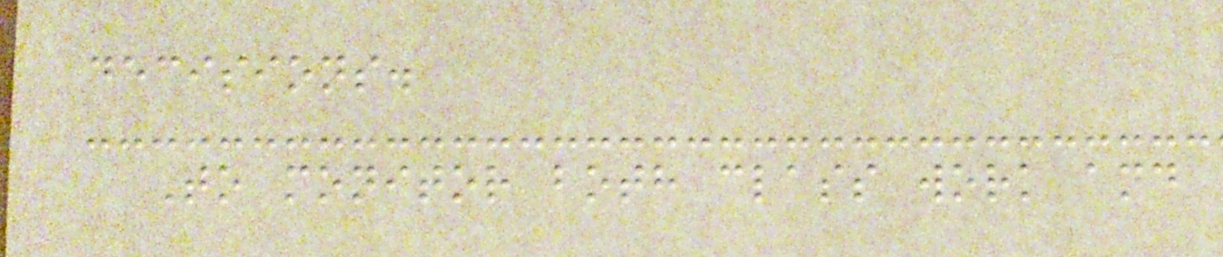decisions.
To monitor both class work and
